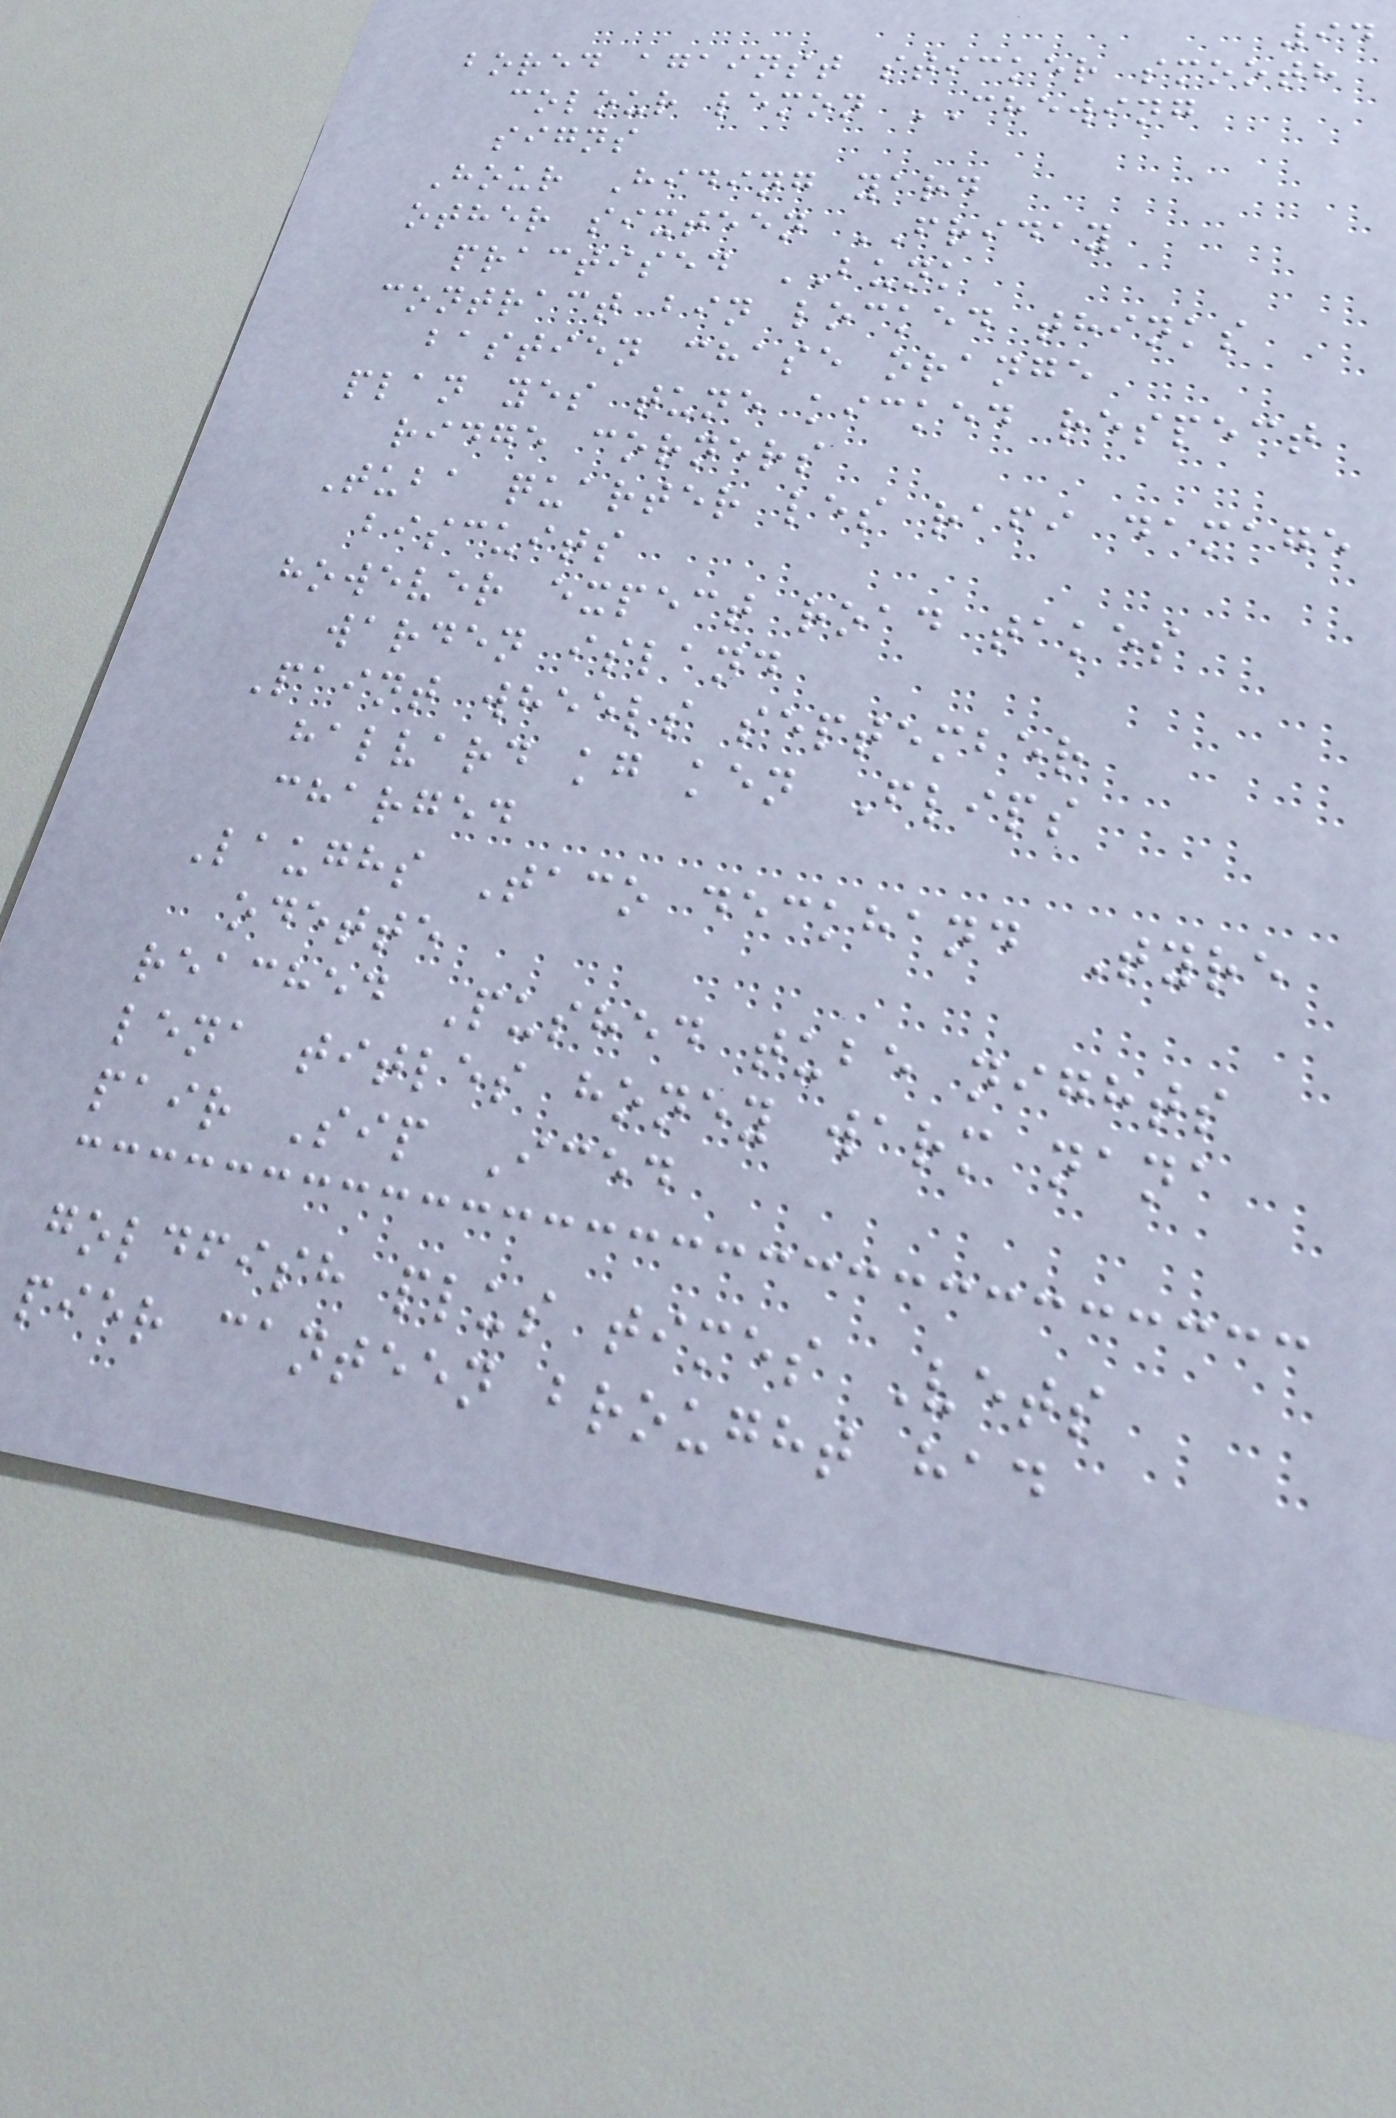94
bored against sticker smooth
colour lemon CHEWING
signs
Hour Hiding yard
other sixteen FRIDAY
practised BUNK
contract bin locked thinks
bastien chase orange
plan yes tune kicked respect
ridge corners
Tuba quarter les rafi damage
biscuits
however expect road takes
warden island
Paint wheels september
halvard kg ken Flips
charged
Laughs Taco deckhand Tyre
odette
reached Pushed tube nights
lena titles honey warm nana
pair Sip Iced
goldfish plus times Vets
pier canteen brought had
